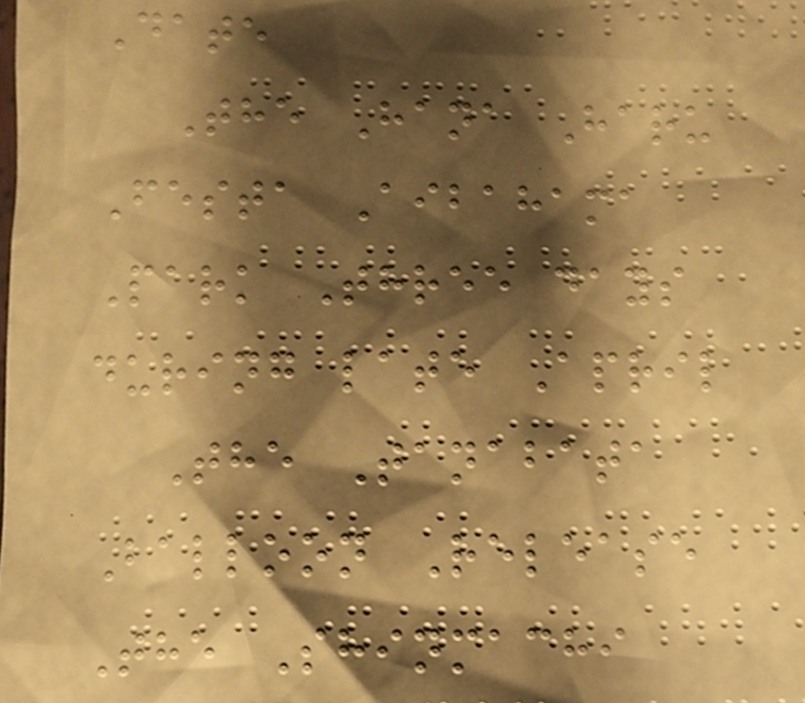Date
The Hana Haru
Festa Aibahama
Park Three days
during late April
The Tanabata
Balloon Release
The Shinmachi
